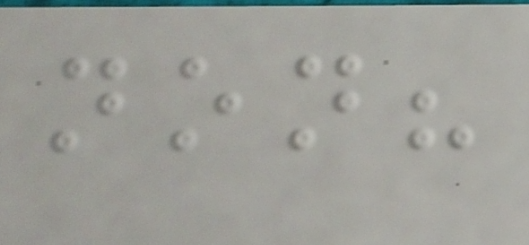non?
